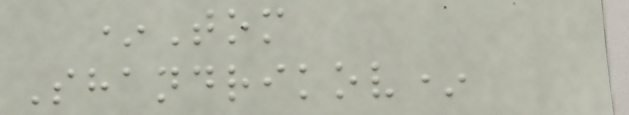*Tom
Shandrikov*
